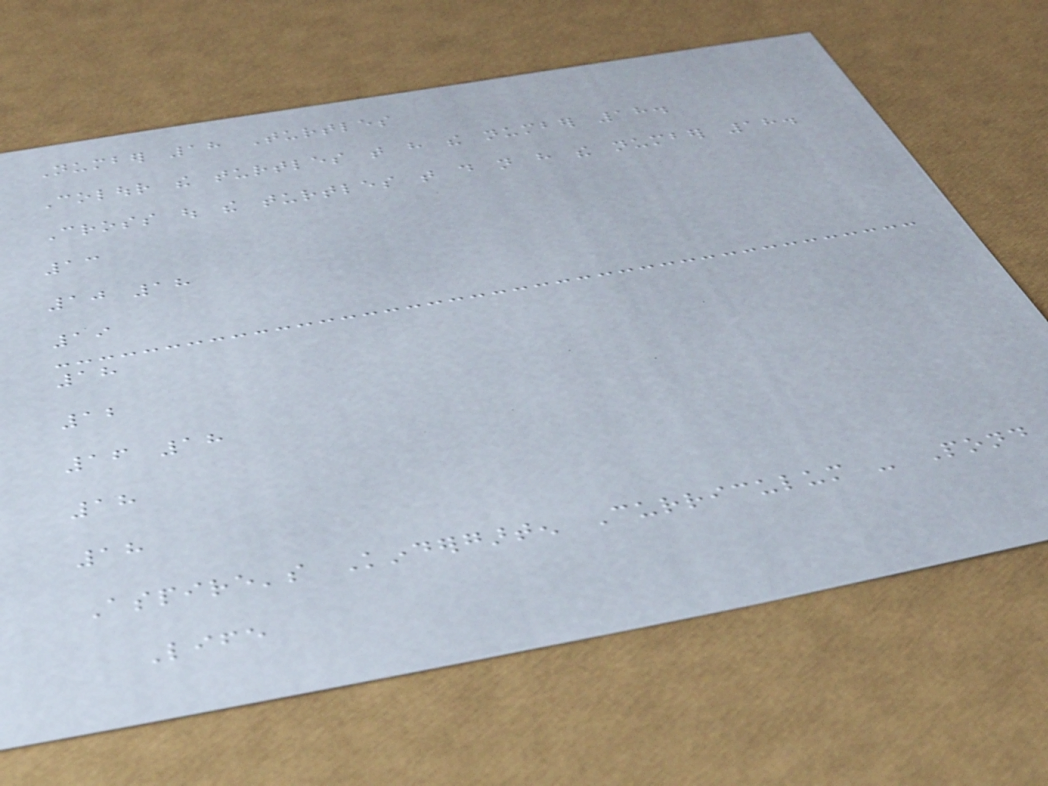Number 18 Turtles
Colour the turtles that have the number 18.
Cross out the turtles that do not have the number 18.
13
10 18
19
18
12
16 18
18
18
Aspire's Kindergarten Curriculum - Pond
Life
